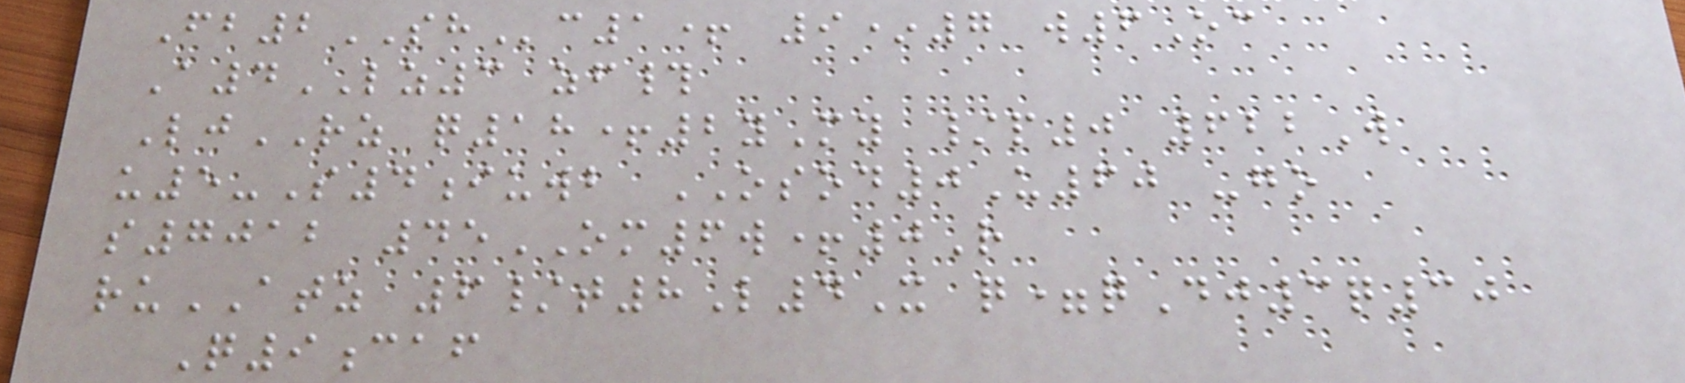Fb2SHc1+ 9*7 w6Oc
A4LZ3 zf#
LjRZ q18+2yMy /p0 622W
u5-S4iuwb OSOD0U60 -go
s7012 45OM6w+0R
ruATZ 6/t8L4X q=qDj3q30
Q9caf
